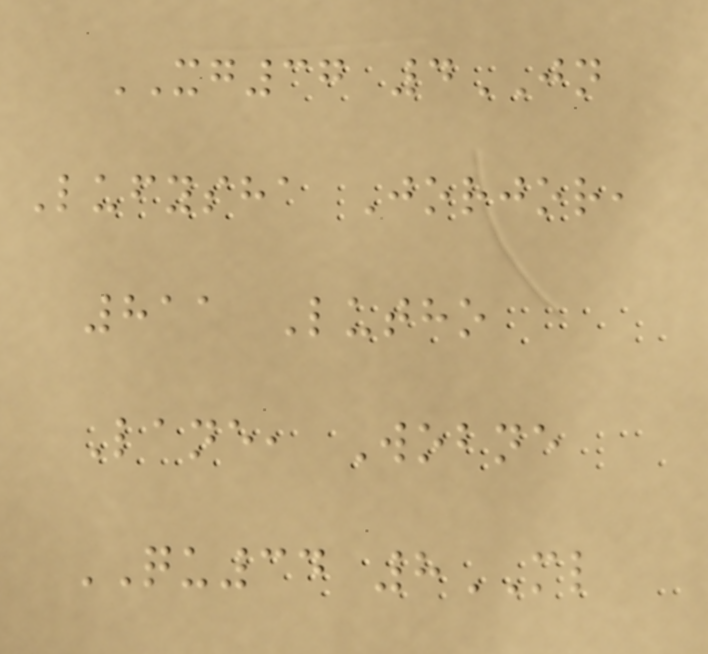XG37 4JN
Lufysha Jorjor,
811 Lutho
Lane, Wobne
QU34 8ML
